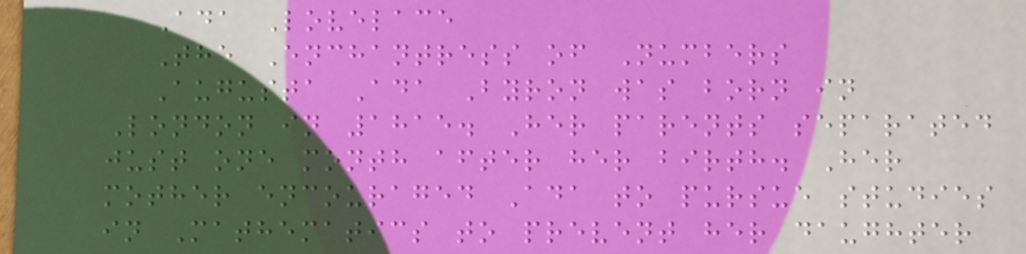Ada Lovelace
The Enchantress of Numbers
Augusta Ada Byron was born in
London in 1815. Her parents separated
just one month after her birth. Her
mother encouraged Ada to pursue studies
in Mathematics to prevent her daughter
